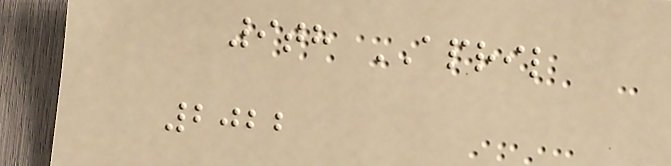9th APRIL
2022
